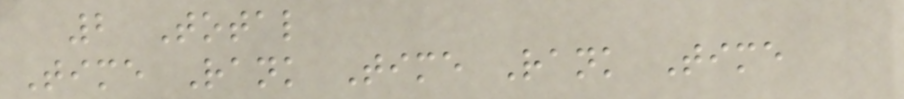2 Total
Time Rank Time Rank Time
